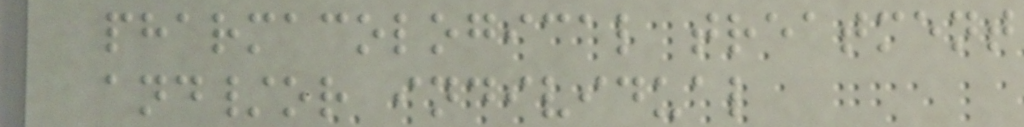pharmacological treatment
and/or individual
